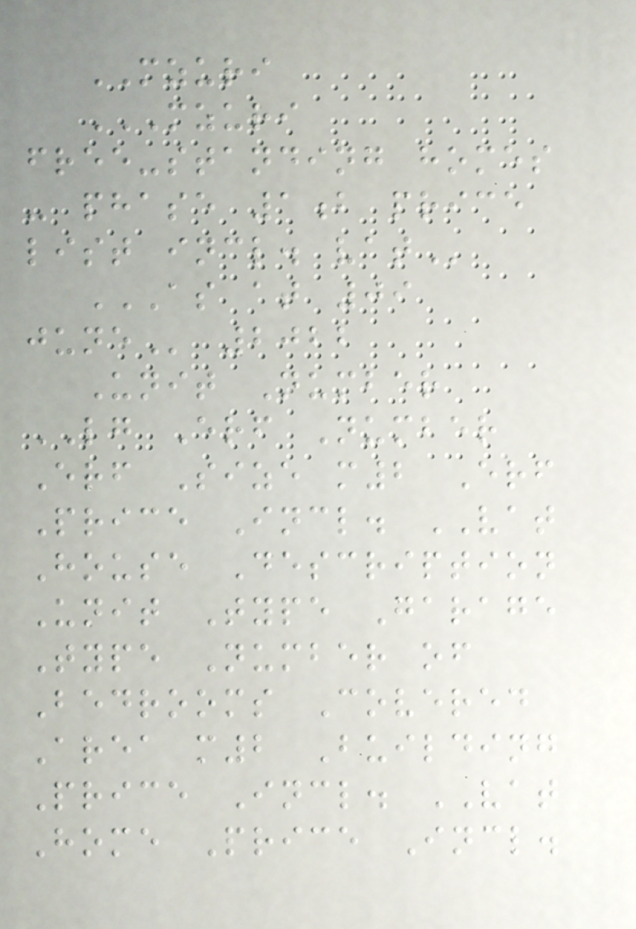MZURI
MZURI
FREE-STANDING HOMES
- PHASE 1B PRICE
LIST INCL. VAT
AS AT 09
JUNE 2022
Unit Number
LG Erf Number
Erf Size m2 Erf
Price Incl. VAT
House Description
Unit Type Garage
Type Number of
Bedrooms Covered
Area m2 Building
Price Incl. VAT
Home Price Incl.
